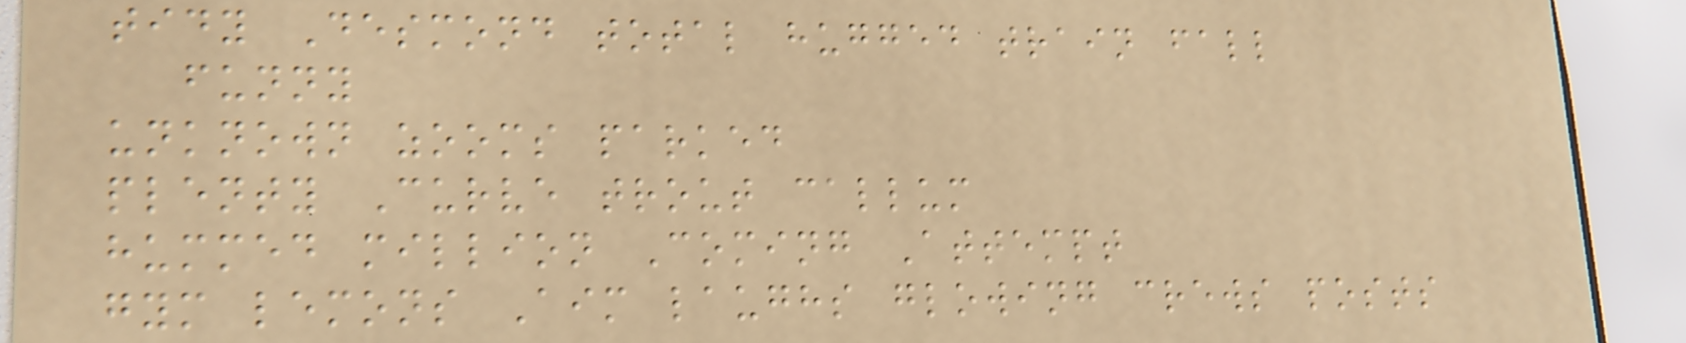tidy Desmond total hugged train fall
funny
unknown zooms parked
plenty Curve trout callum
hummed million Coming Attempt
gym lemons Aim laughs glowing crews posts
